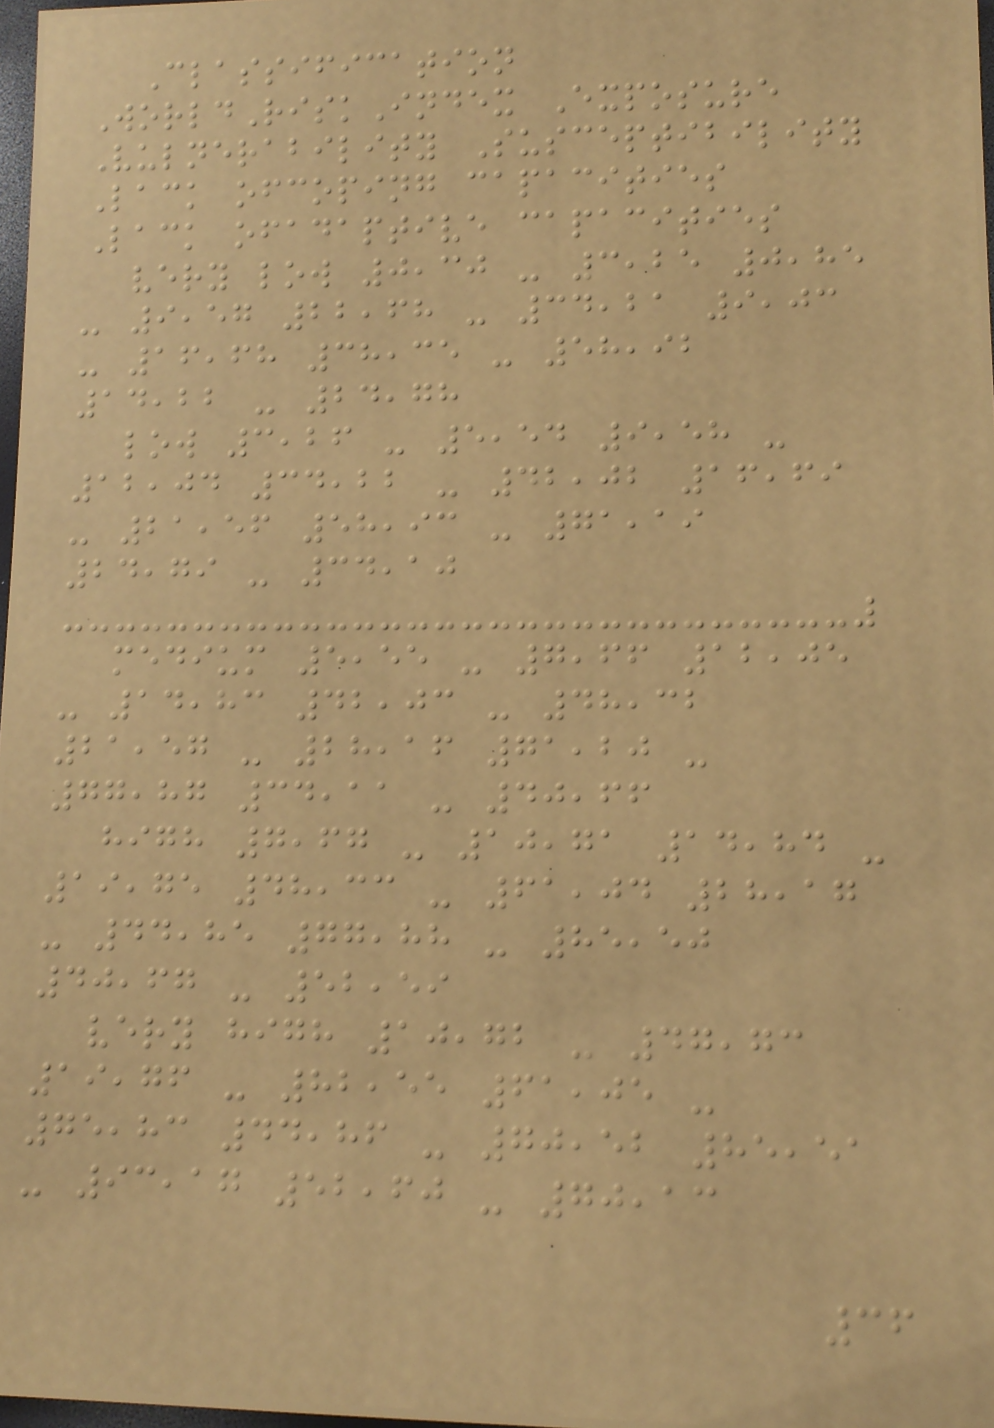Classification
WorldRiskIndex Exposure
Vulnerability Susceptibility
Lack ofcoping capacities
Lack ofadaptive capacities
very low 0,30 - 3,25 0,85
- 9,57 22,68 - 34,21 9,03
- 16,68 38,35 - 58,92
14,22 - 24,78
low 3,26 - 5,54 9,58 -
12,04 34,22 - 42,02 16,69
- 21,56 58,93 - 71,19
24,79 - 34,10
medium 5,55 - 7,66 12,05
- 14,83 42,03 - 48,32
21,57 - 28,16 71,20 -
77,87 34,11 - 40,66
high 7,67 - 10,71 14,84 -
19,75 48,33 - 61,04 28,17
- 44,85 77,88 - 85,50
40,67 - 52,59
very high 10,72 - 47,73
19,76 - 82,55 61,05 -
75,83 44,86 - 70,52 85,51
- 93,17 52,60 - 70,13
36
